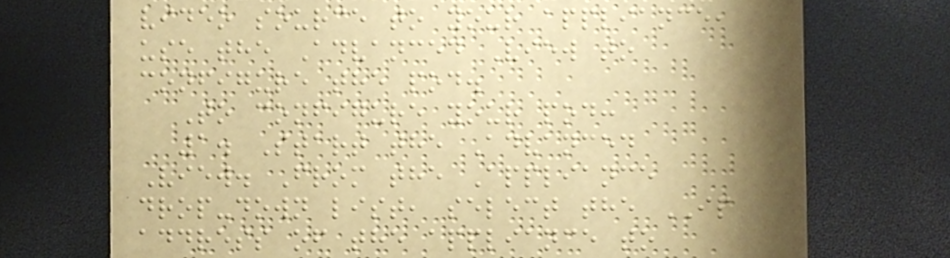video source to your appliance,
use the Advanced View to
configure the pod.
To configure your pod:
1. Start the Advanced
View. From the Appliance
drop-down list, select the IP
address of the appliance to
